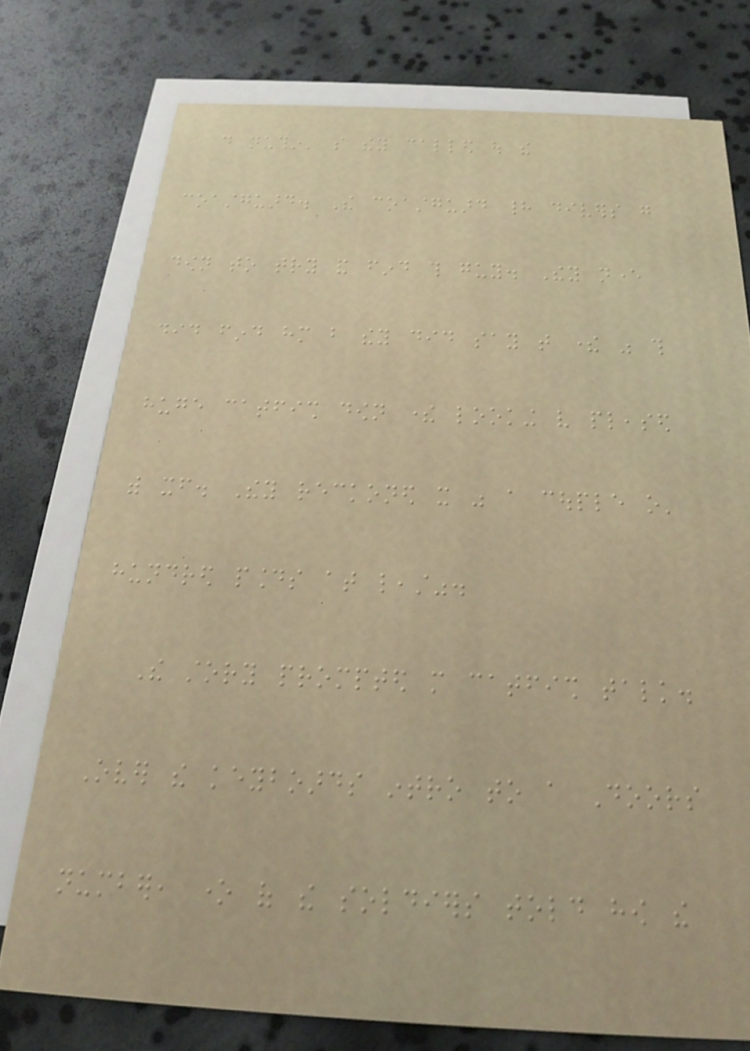do nuthin' so they called out the
coastguard. The coastguard had divers go
down to try and find this guy. They never
did find him but they did say that there was this
huge catfish down there looking very pleased
with itself. They reckoned it was a couple o'
hundred pounds at least".
The story prompted more catfish talk.
Over the keyboards intro to a Doors
number, one of the soldiers told how the
